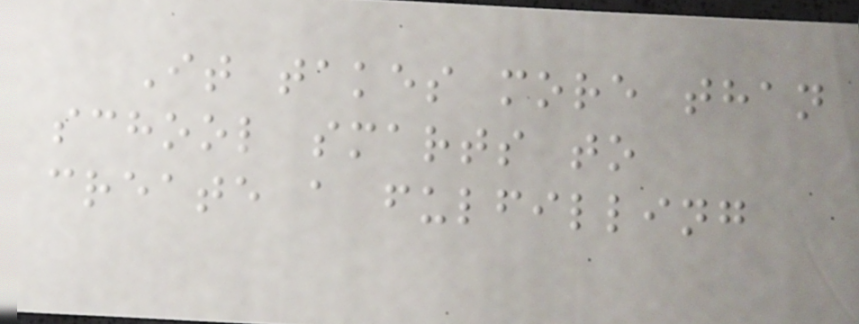It takes more than
school smarts to
create a fulfilling
